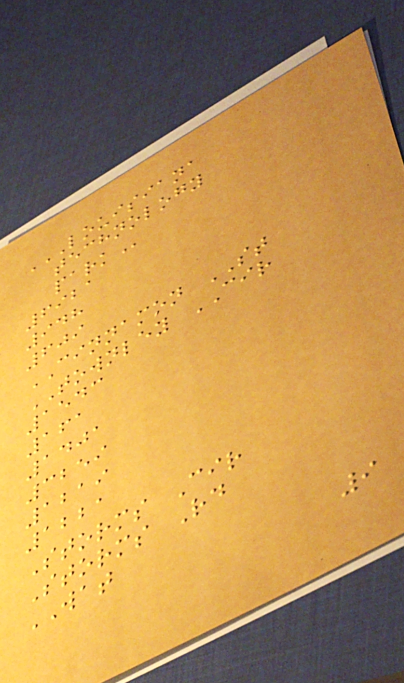LOUISIANA
TECHNOLOGY
PARK
6921
948
609
CINNAMON ST
TOWNLEY CIR
1543
161
1401
3259
1219
1221
Storms Cir
Storms Rd
WAT
9
